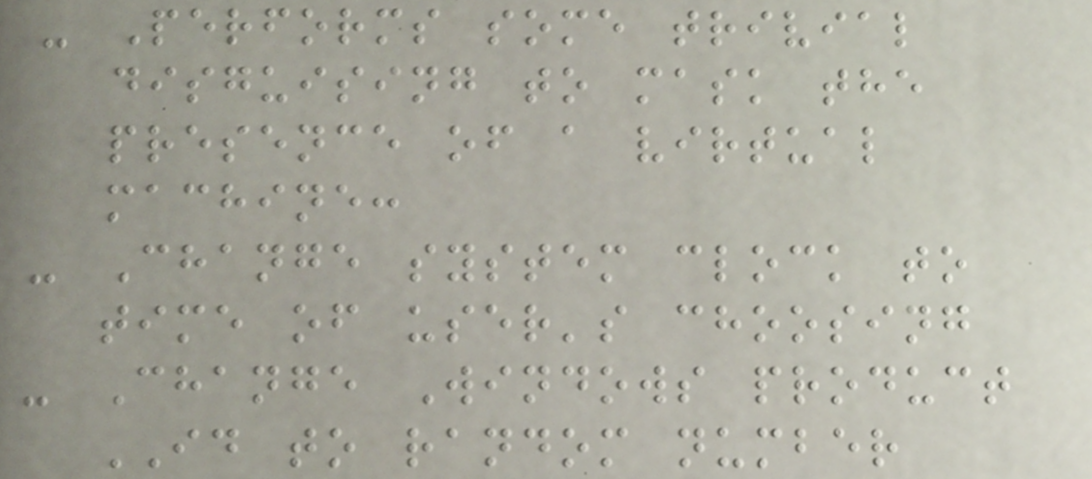- Performs some trivial
disguising to mask the
presence of a virtual
machine:
- Change system clock to
time of user's choosing
- Change Windows product
ID to random number
